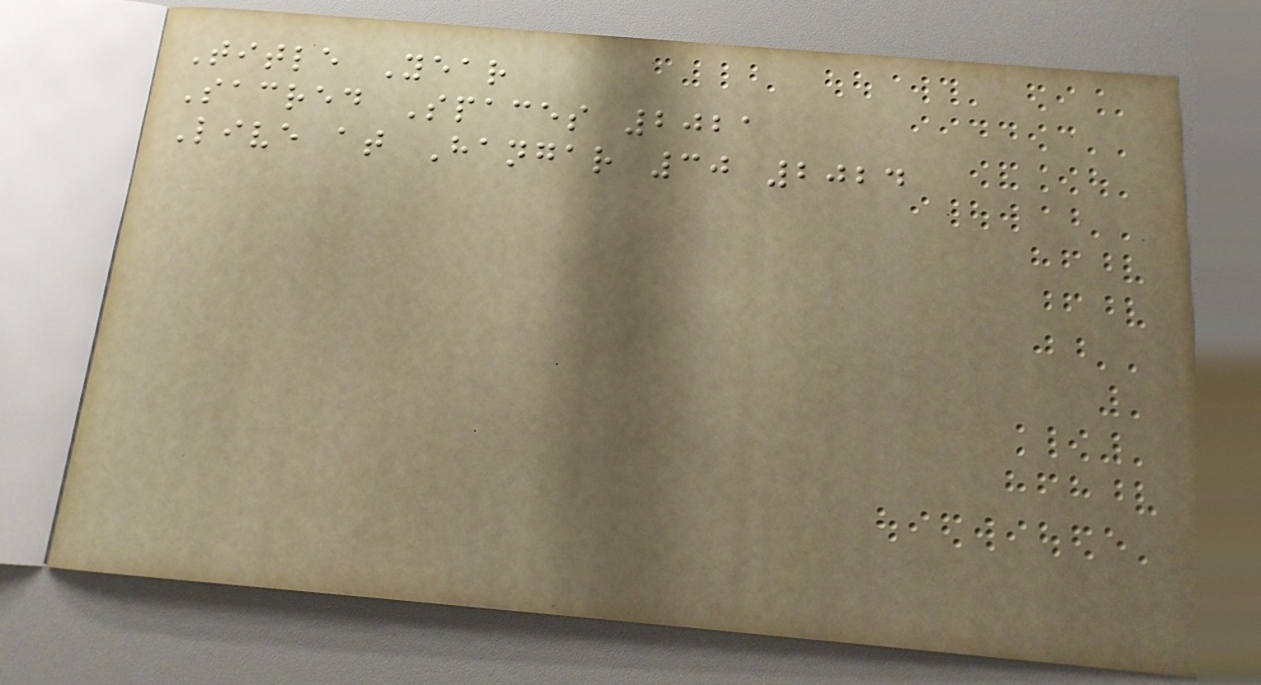Title Year
Sacred Spaces 2021
Live at Hangar 30 2024
